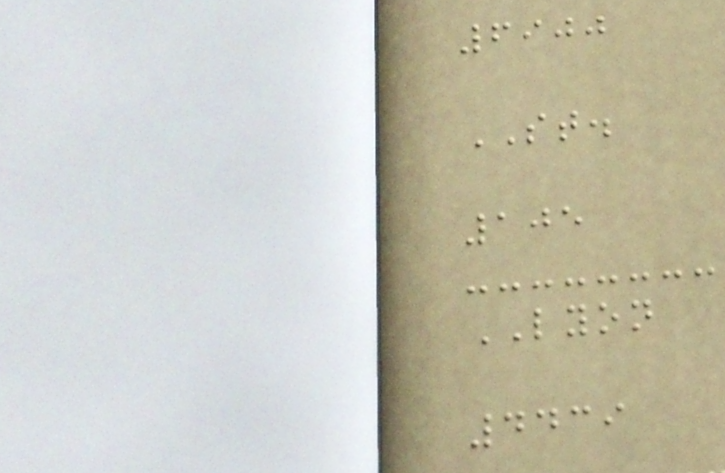6900
ST.
105
LYON
4439
